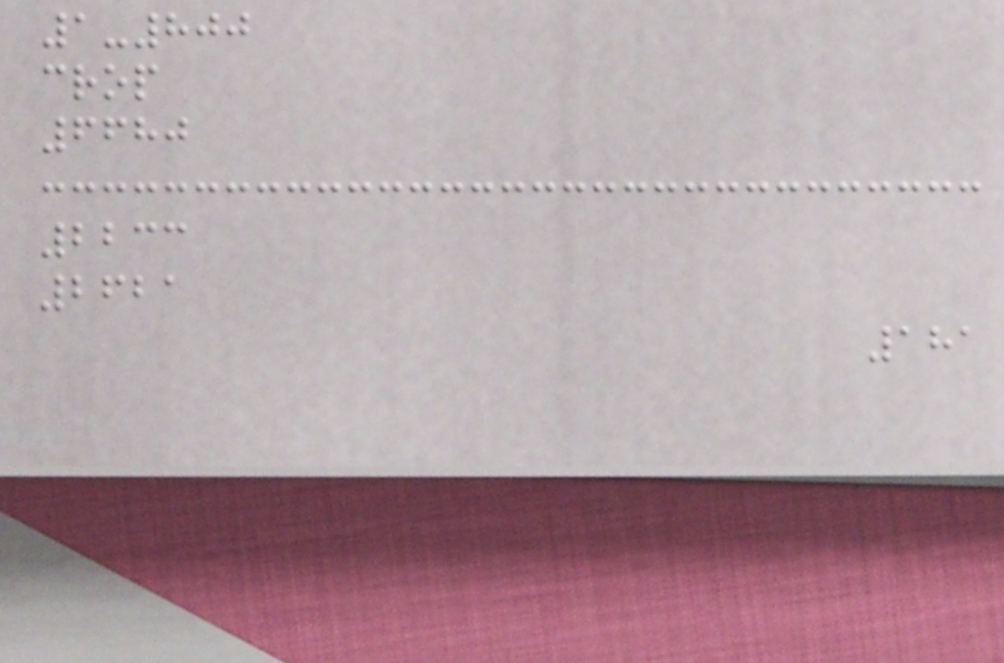1-800
crop
6680
2233
2621
181
